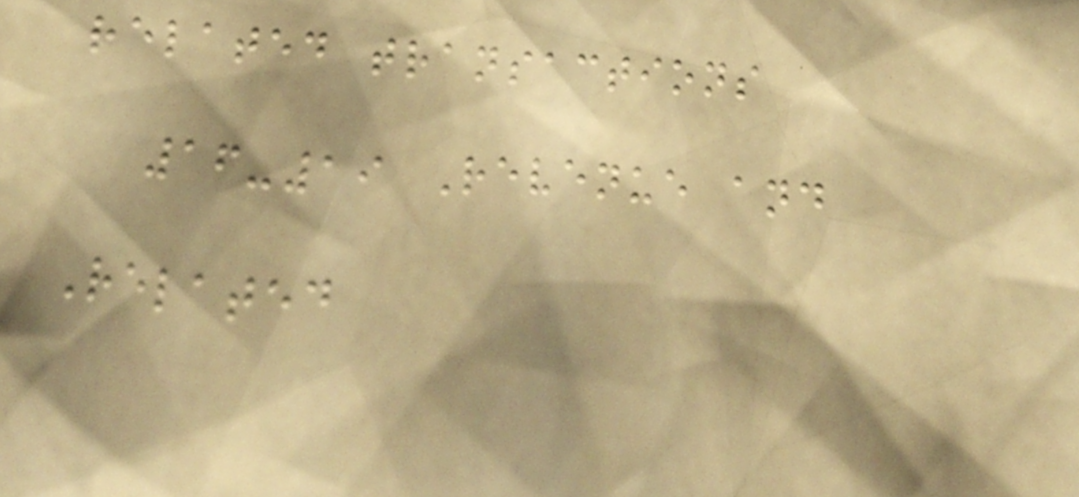related transactions
16-19 Revenue and
Related
